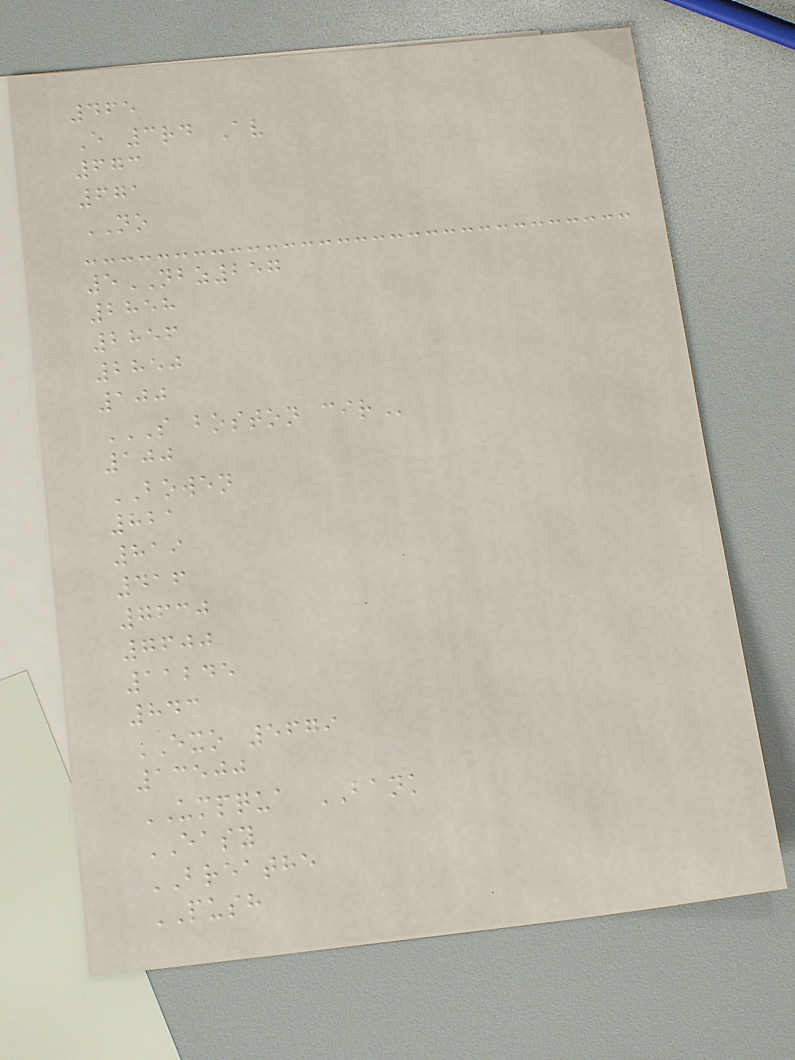465
E 3rd Av
673
671
NO
5NBZ257
2858
2856
2850
100
S BOSTON CIR
100
BOWEN
821
819
416
7630
7600
11245
843
EXO 5679
13500
UMPQUA BANK
EASY
BREATHE
PUSH
